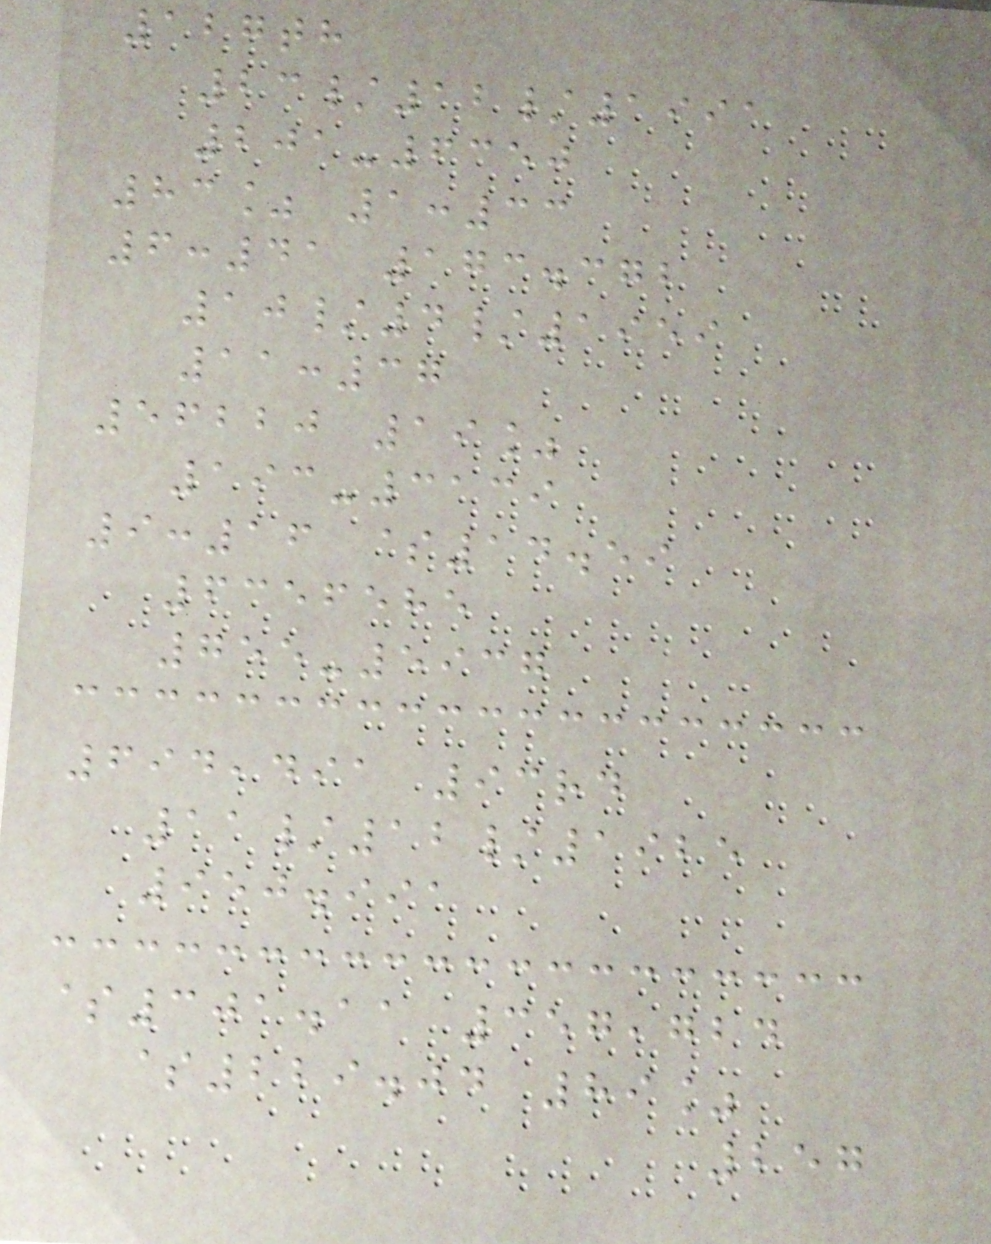127th
23/12/1991
201-6350
83% 1:33
6:41 173.372
10/4/1959
11:37
56220 19%
193-3139
9:16 $14.59
6356585
755-5937
694,491 93rd
11/12/1925
950.991
$301.11 357,724
$229.04 89%
257
